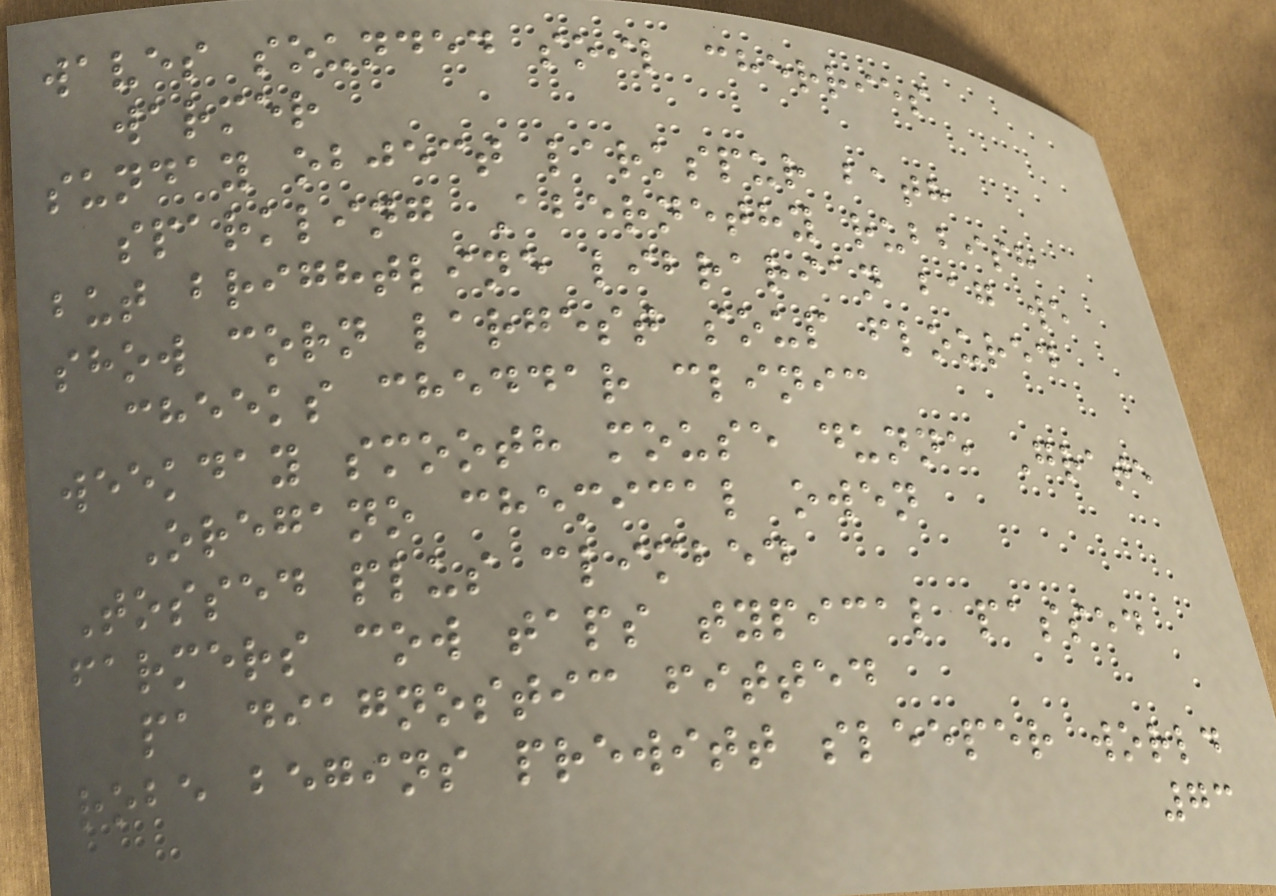waves sounded soil cherries
warmer
sunday object larkspur bath
sparkling Abernethy rubbish
but brightline librarian bag we
show corn largest soup floured
cheeks cheddar clinic
weekday smooth mouse dunne Grate
Oregano chemical owen
Tossed plus climbed
farmers cow taps typical passed
pa diagnostic fitted
robe begins prewitt sleeper world
73
